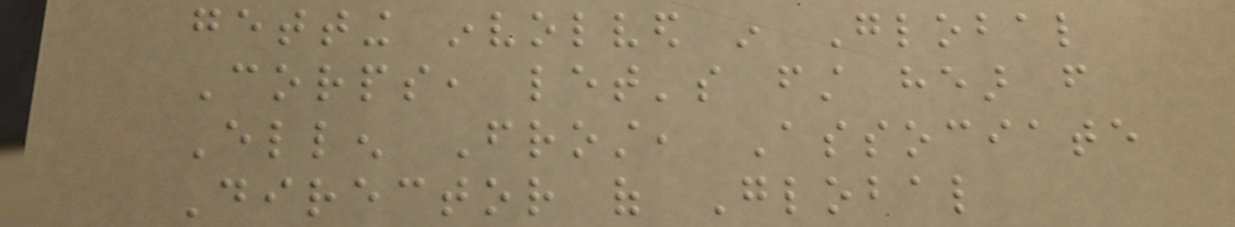getting involved in Global
Corps, let's first hear from
Ellen Frost, Associate
Director of Global
